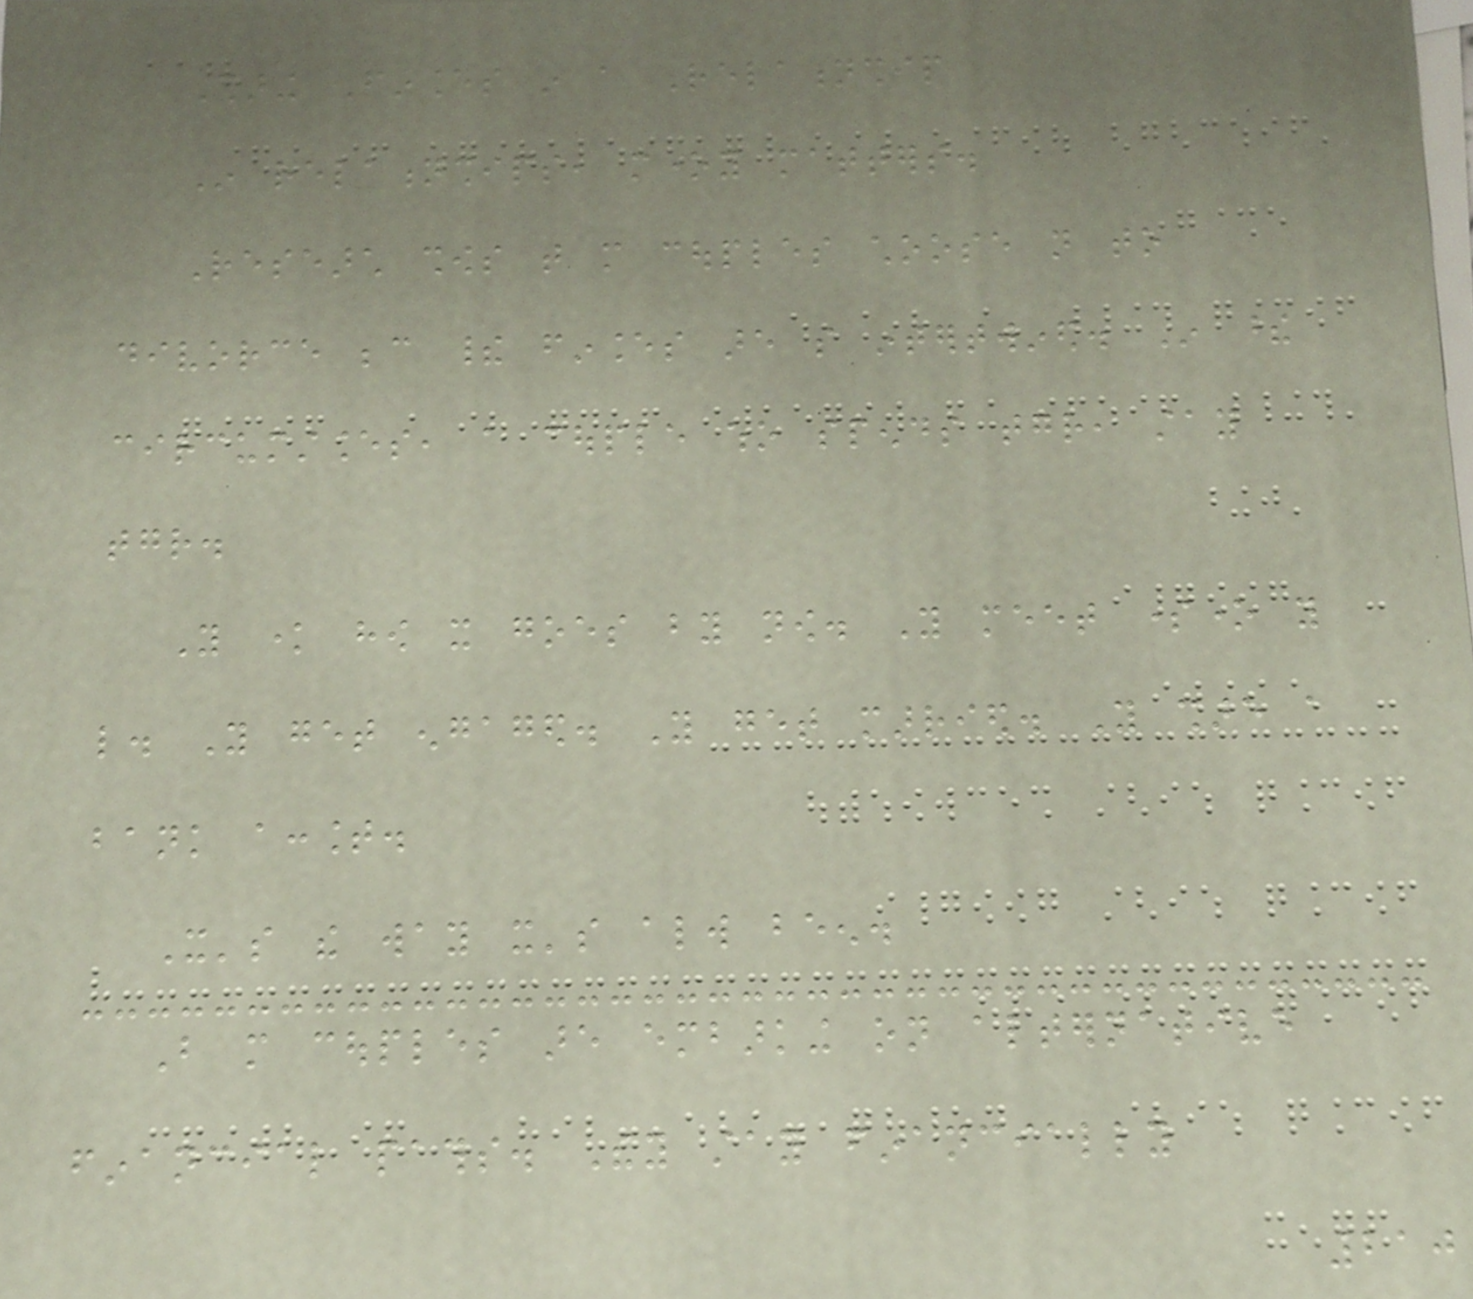Sharing Finances in a Relationship
In relationships, money matters.
Research shows that more couples choose not to
divorce because their finances are so intertwined. In these
circumstances, a couple who spends together, stay
together.
You know how it goes by now. You meet someone you
like. You get engaged. You get married. You share a
bank account.
It's the way it's always been.
But more couples are embarking on alternative
financial paths. They stay financially
210
